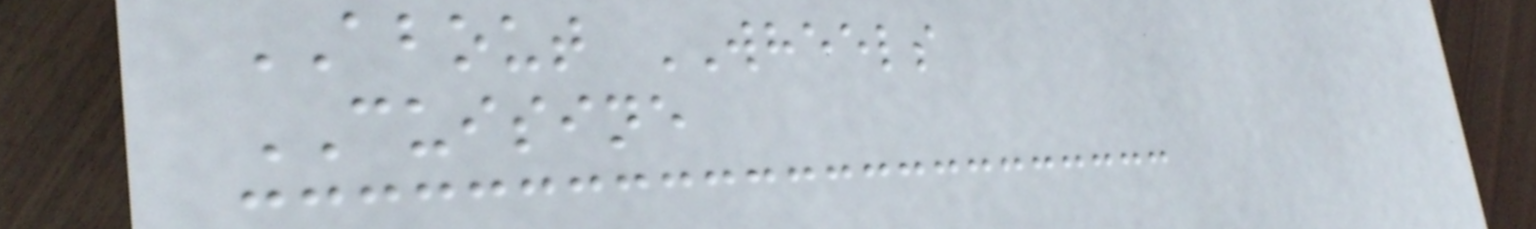ABOUT WHEELS
CUISINE
